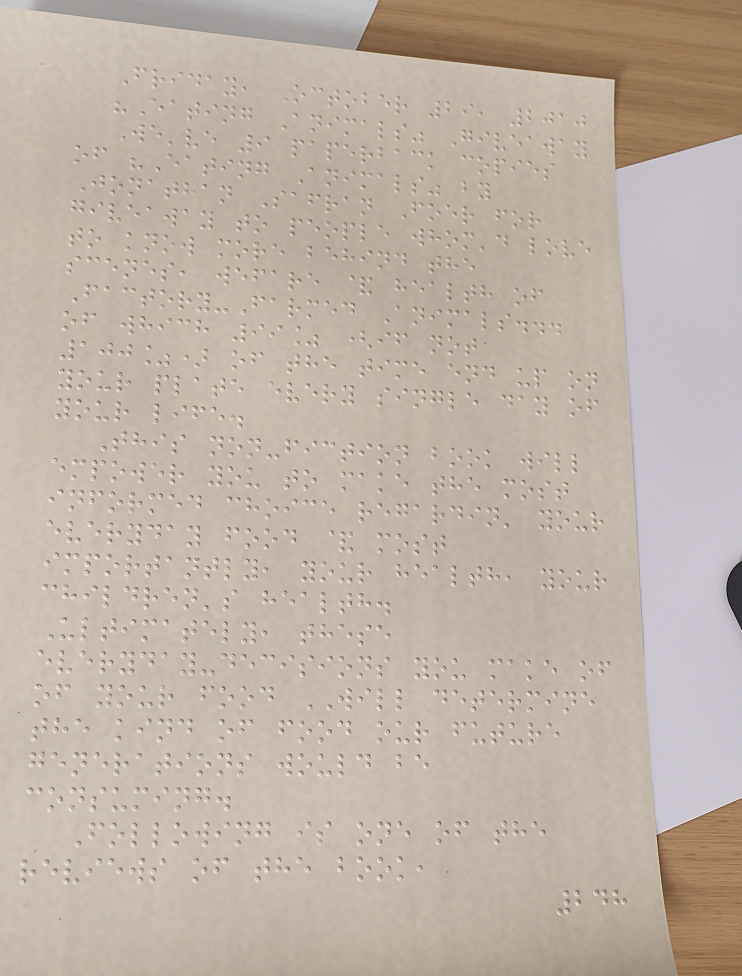Friday, October 29, 2010
"Eating Animals" Giveaway
We've 9 paperback copies
of "Eating Animals" by
Jonathan Safran Foer for
giveaway to people whom'd love
to know more behind the
scenes, wefare & health of
Factory-Farmed Animals...
of which 99% (if not
100%) of the time end up on
your plate every single day of
your life.
This non-fiction book will
empower you to make the most
informed choice regardin' your
everyday food & most
importantly, your health, your
children's health.
Ultimately, these
everyday-decisions you make of
of your food WILL determine
the kind of food our future
generations would be
consuming.
Following is one of the
reviews of the book,
248
